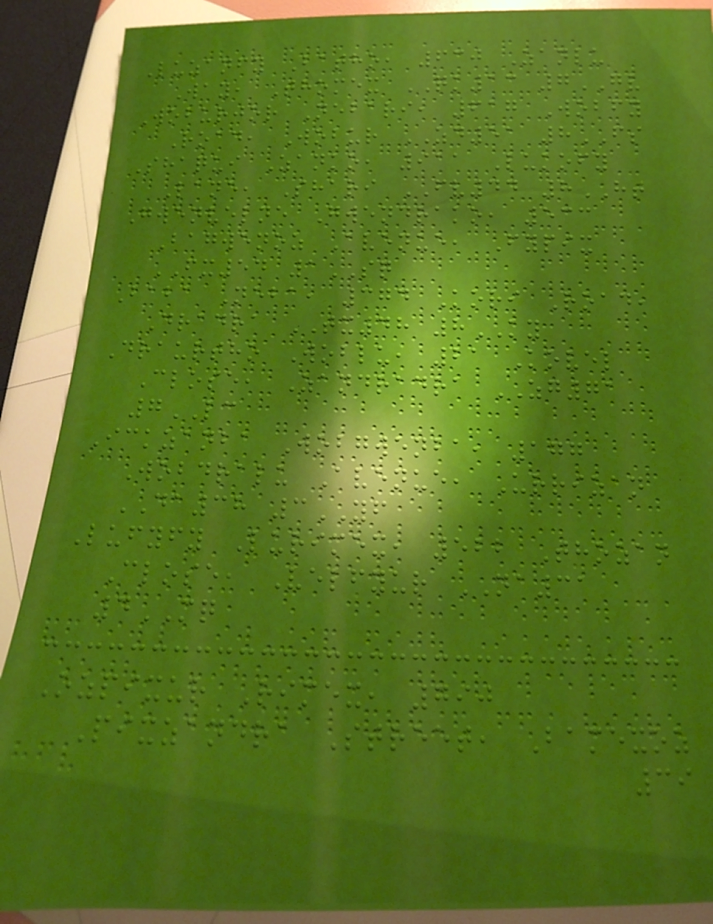Luzanfy Batho, 630 Zanlu
Way, Thomex QK13 7GV
Woburjor Nebari, 617 Wobfy
Road, Wobur ZD51 8FS
Shaqui Zanko, 911 Lukofy
Lane, Shari FV44 8HT
Gwenvelne Gwendrako, 533
Bagwenoz Avenue, Fypix
FX54 1SQ
Baba Neba, 374 Kori Road,
Dradra TX48 8KY
Draurtho Woblu, 21 Kovel
Close, Zandradra ZG71
7LC
Ickzanba Wobgwenba, 177
Wobdralu Avenue, Urrizan
DA38 3YF
Lufyfy Lurimex, 522 Thozan
Close, Velfyur NA31
4MQ
Ozpixur Rimex, 790
Pixzandra Street, Bamexoz
39
